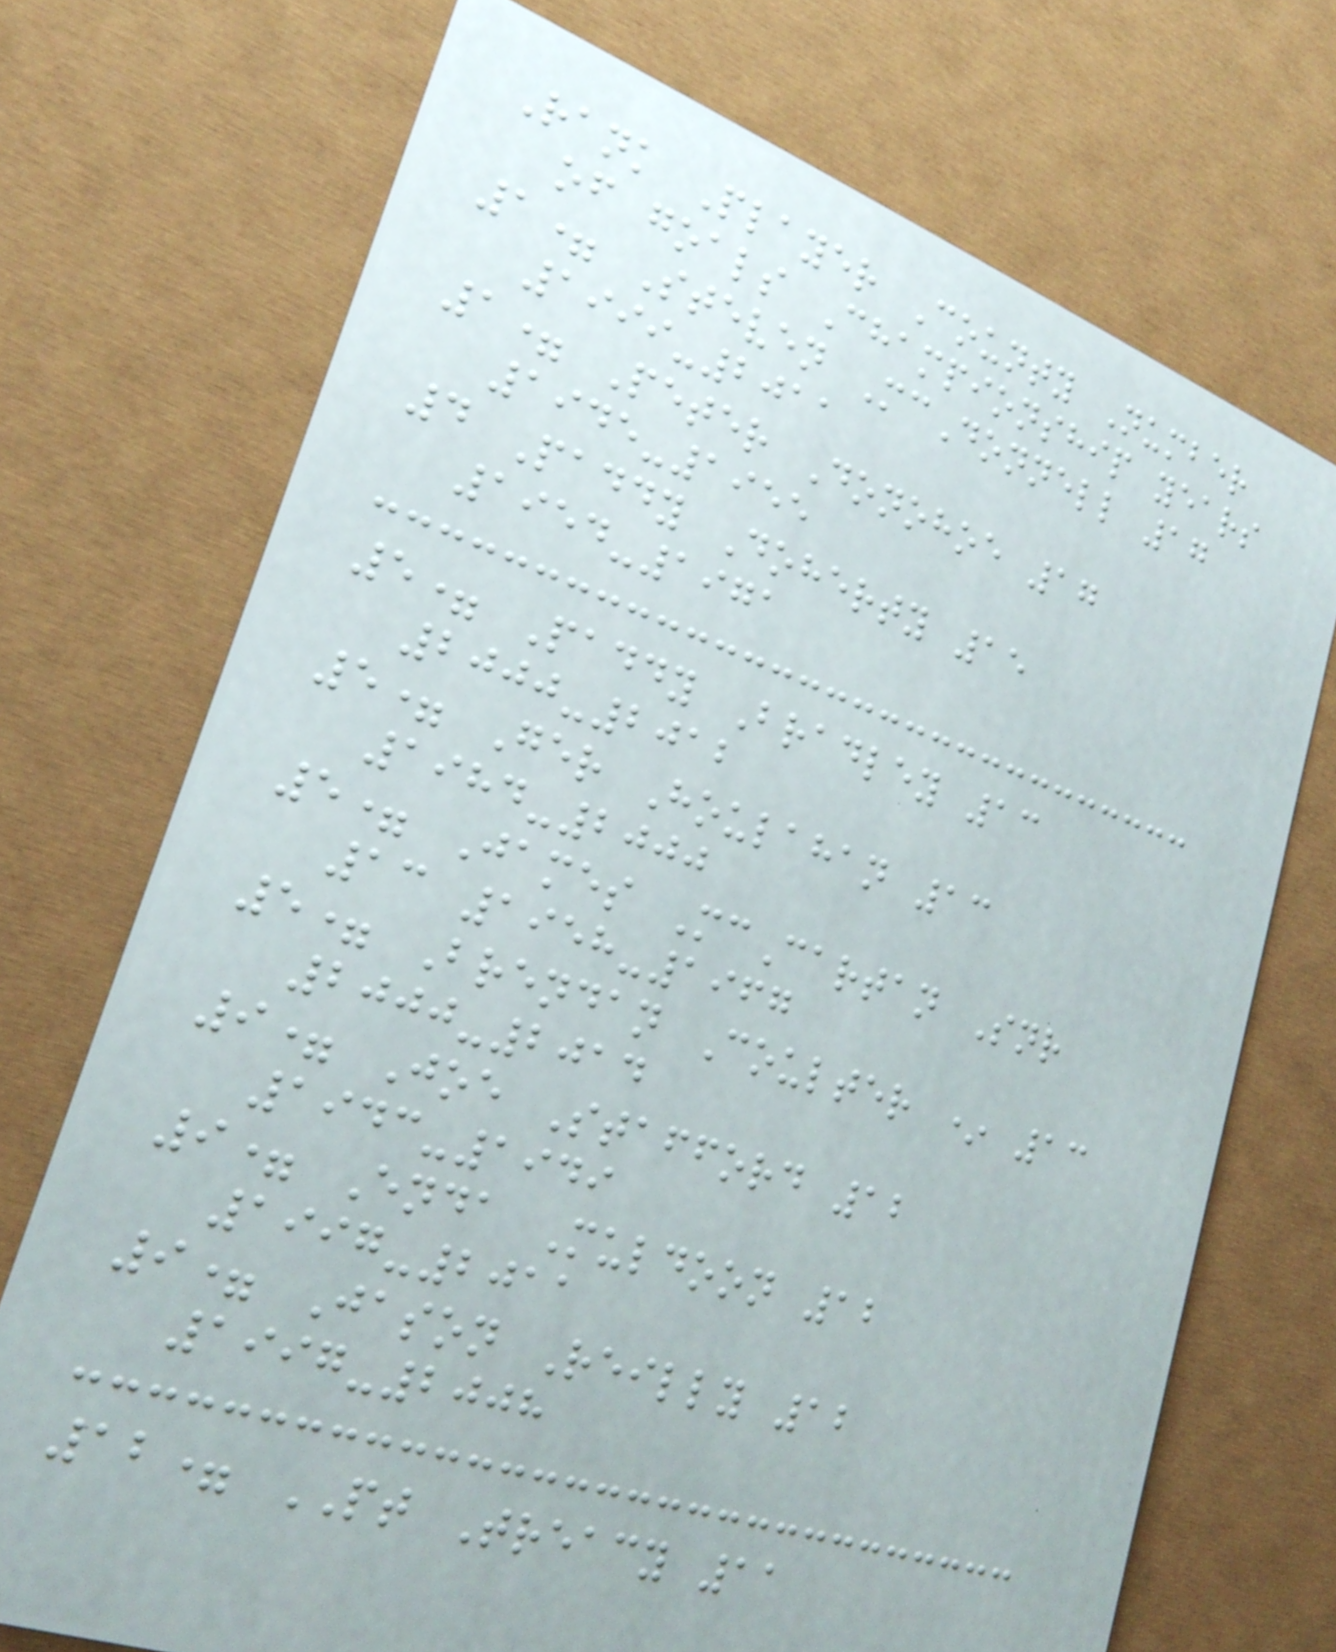Rank Player County Number
of goals Championship years
1= Steven McDonnell 17
1999-2011
1= Peter Donohoe 17
1945-1955
4 Paddy Doherty 15
1954-1971
5= Paddy Bradley 13
2000-2012
5= Ger Houlahan 13
1984-2000
5= James McCartan Snr
13 1958-1967
5= Brendan Coulter * 13
2000-2014
9= Joe Stafford 12
1943-1949
9= Enda Muldoon 12
1997-2011
9= Jason Reilly 12
1997-2008
12= PT Treacy 11
